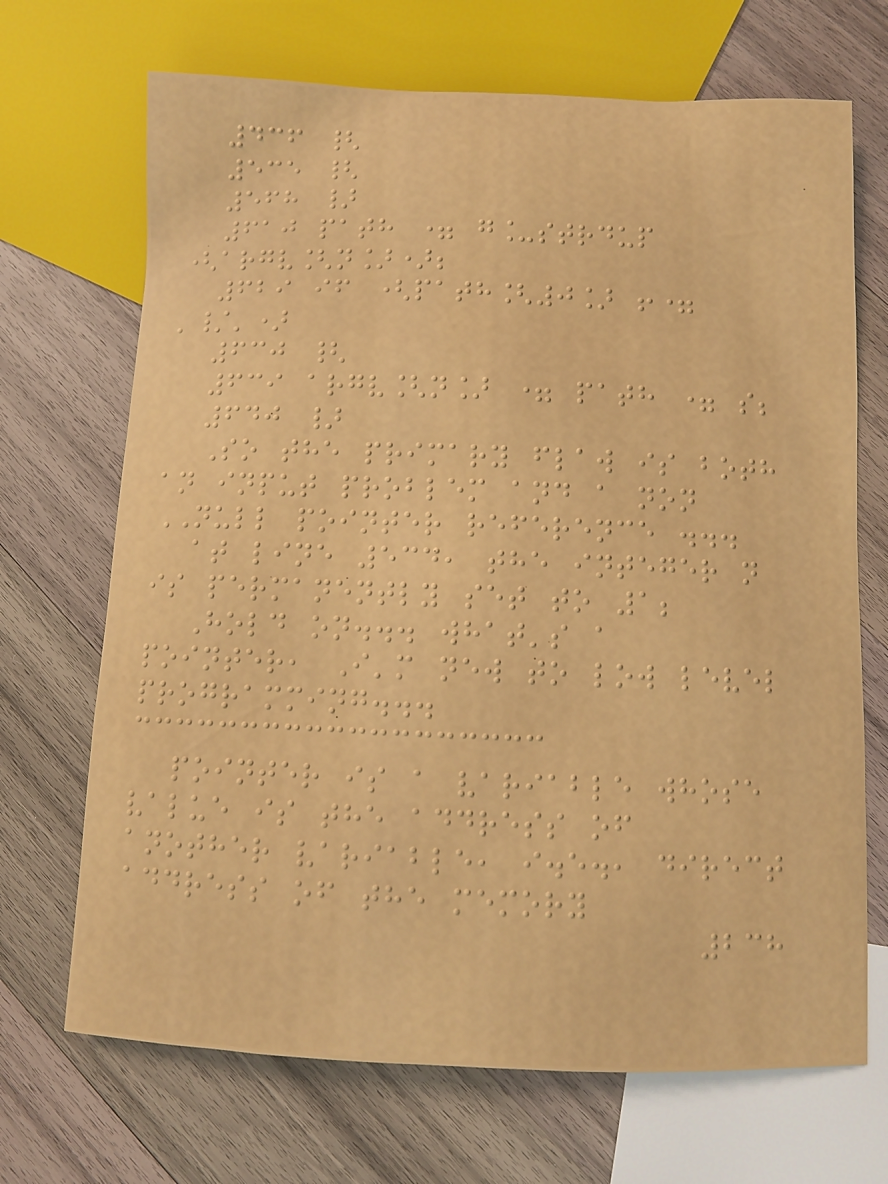436 {
535 {
568 }
610 path = g_strdup
(argv[n]);
629 if (path[0] !=
'/')
630 {
639 argv[n] = path = s;
640 }
So the primary flaw is both
an input problem and a non
NULL pointer reference ...
at line 534, the integer n
is permanently set to 1;
Hold on... what's a
pointer, I'm new to low level
programming...
pointer is a variable whose
value is the address of
another variable, i.e., direct
address of the memory
238
